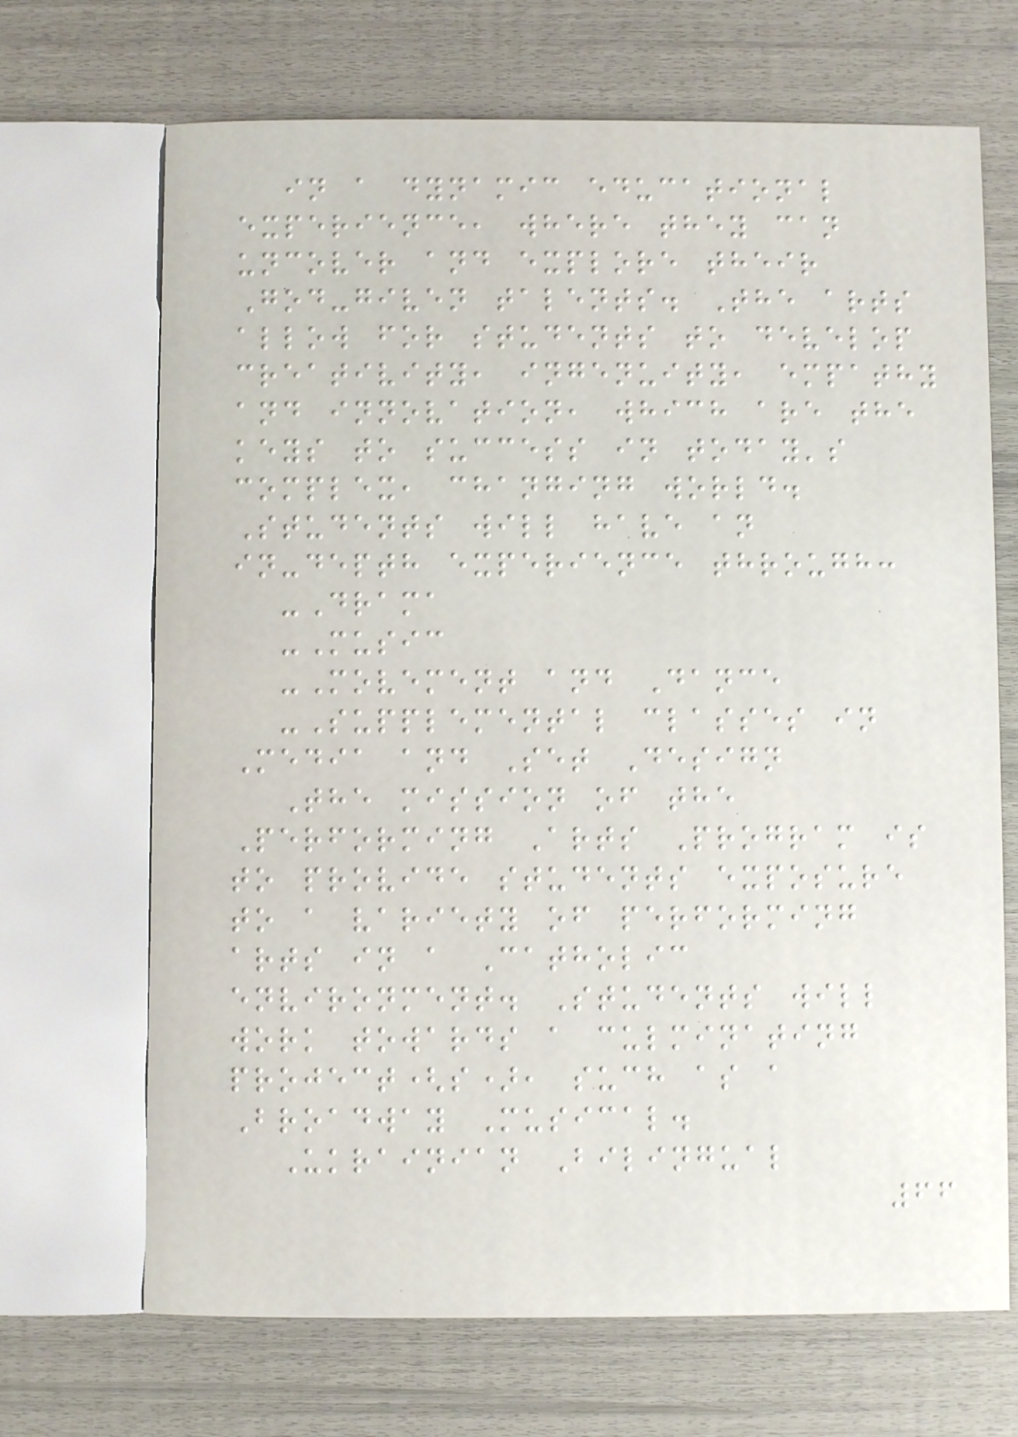in a dynamic educational
experience, where they can
uncover and explore their
God-given talents. The arts
allow for students to develop
creativity, ingenuity, empathy
and innovation, which are the
keys to success in today's
complex, changing world.
Students will have an
in-depth experience through:
-Drama
-Music
-Movement and Dance
-Supplemental classes in
Media and Set Design
The mission of the
Performing Arts Program is
to provide students exposure
to a variety of performing
arts in a Catholic
environment. Students will
work towards a culminating
project(s), such as a
Broadway Musical.
Ukrainian Bilingual
66
